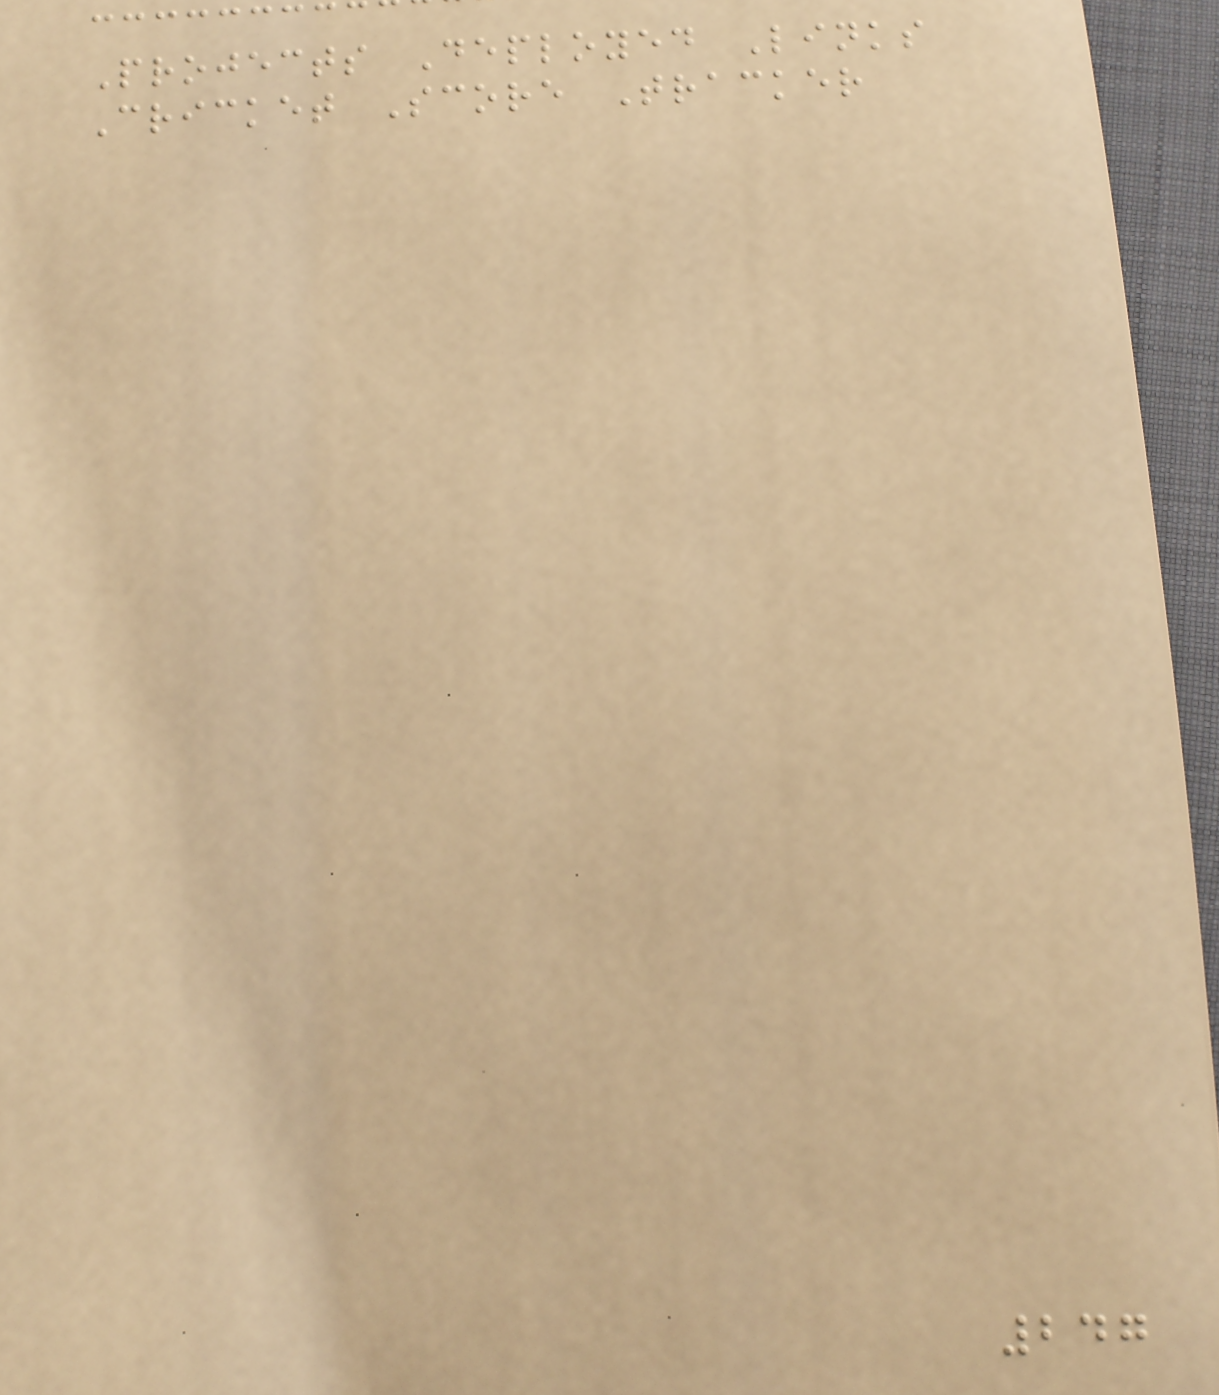Projects Deployed Links
Cricket Score Tracker
247
